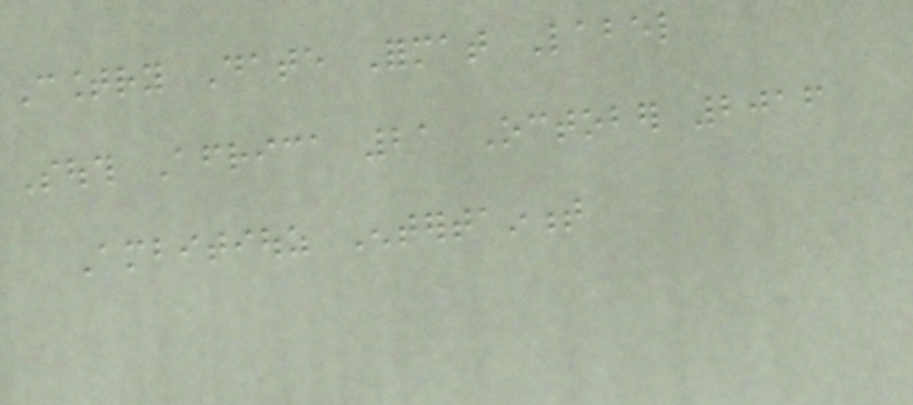Country Date Format Label
South Africa 21 October 2016
Ambitiouz Entertainment
